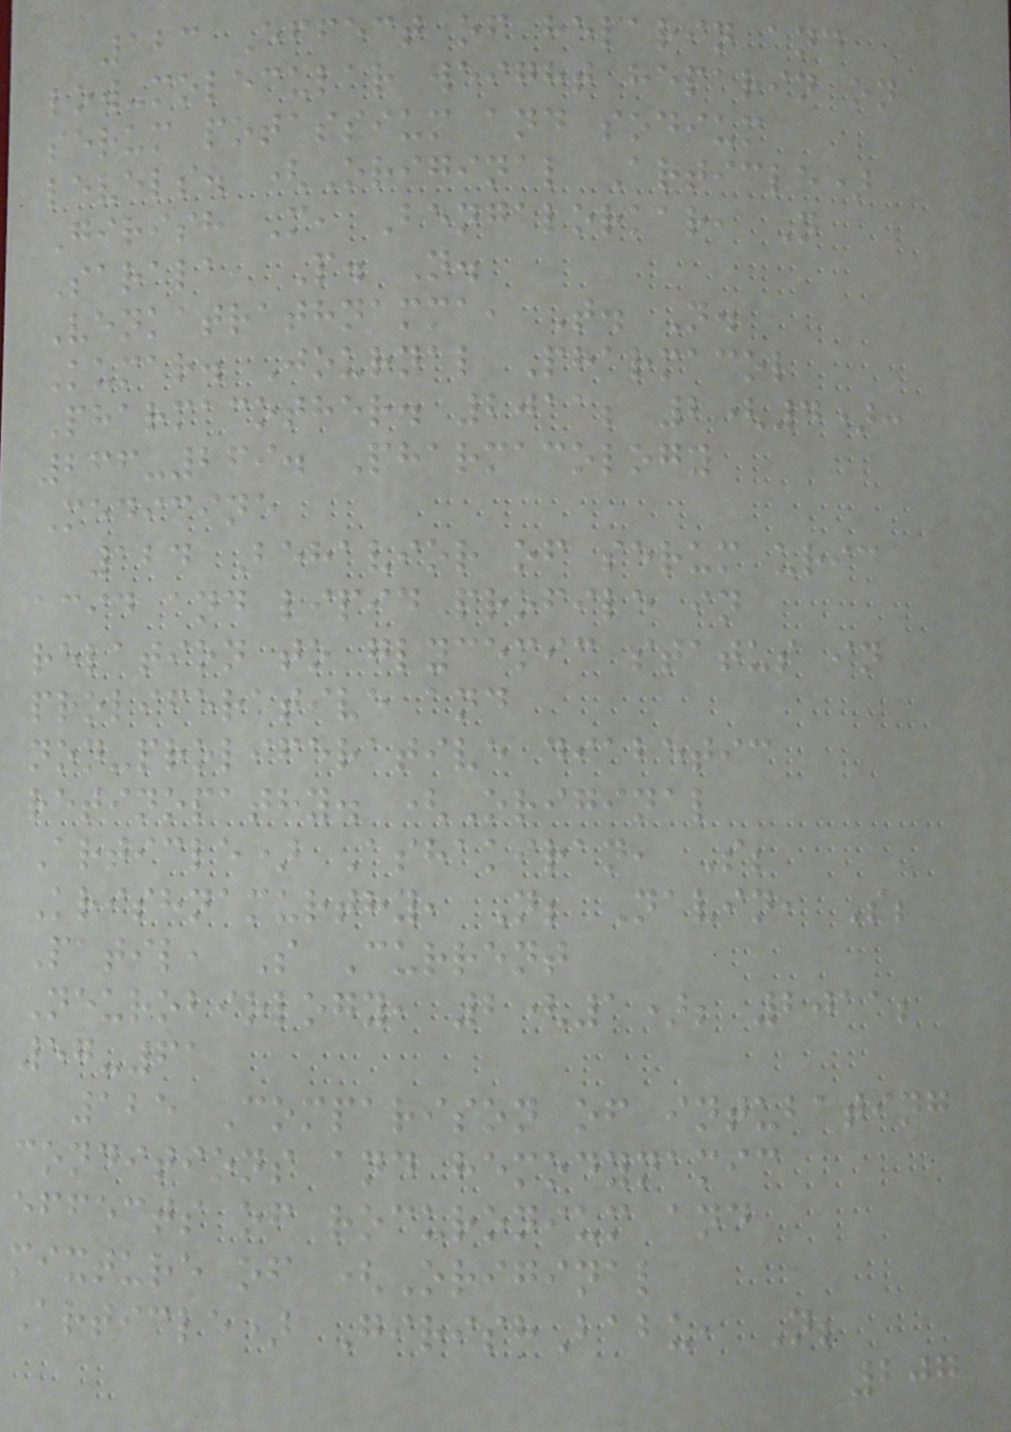123 Effect of heparin and
low-molecular weight heparin on
serum potassium and sodium
levels. (Original Article)
Girish M, Bengalorkar, N
Sarala, P. N.
Venkatrathnamma, T. N.
Kumar. Journal Pharmacol
Pharmacother. 2011; 2(4):
266-269. Pharmacology
Medicine
124 Behavior of serum uric
acid and lipid profile in
relation to glycemic status in
proliferative and
non-proliferative diabetic
retinopathy. (Original
Article) Ashakiran, S;
Krishnamurthy, N; Navin, S;
Patil, S Current
Neurobiology, 2(1); 2011;
57-61
125 Comparison of intubating
conditions and hemodynamic
effects of rocuronium and
mixture of (Original
Article) GirishBabu, N;
207
